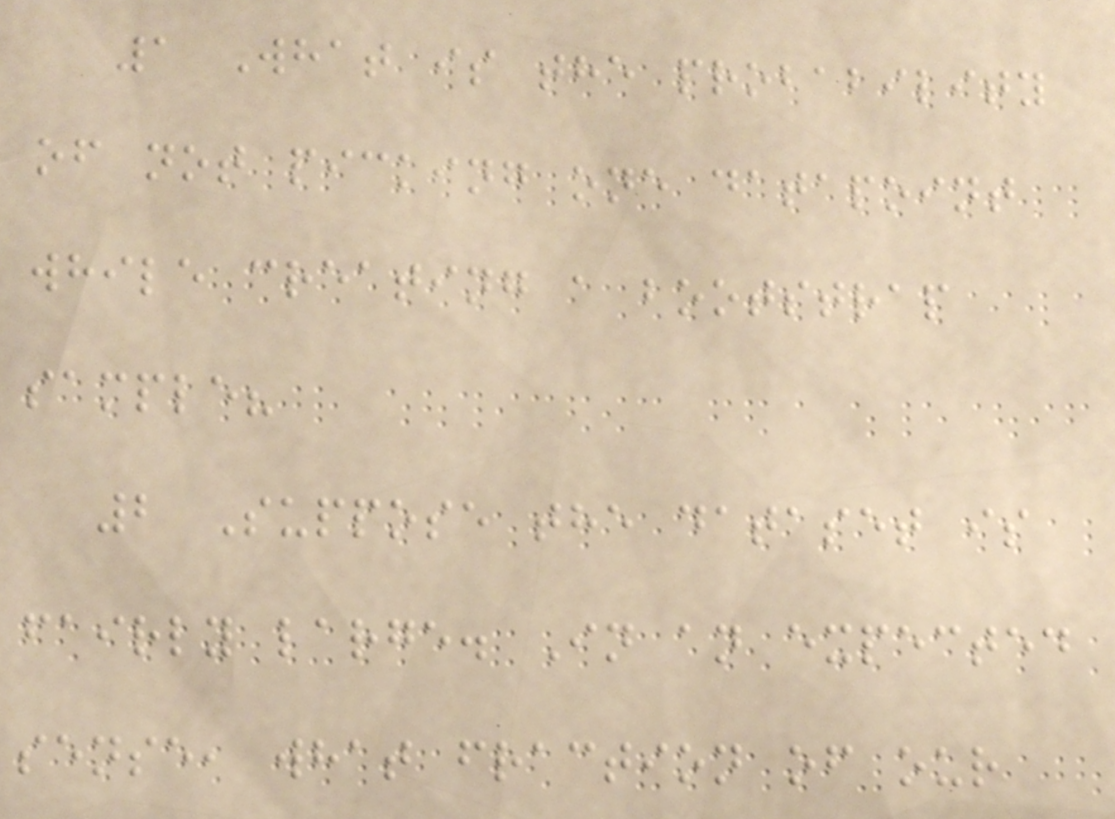1 What is the probability
of not picking one datapoint
while creating a bootstrap
sample?
2 Suppose the dataset is
fairly large. In an expected
sense, what fraction of our
